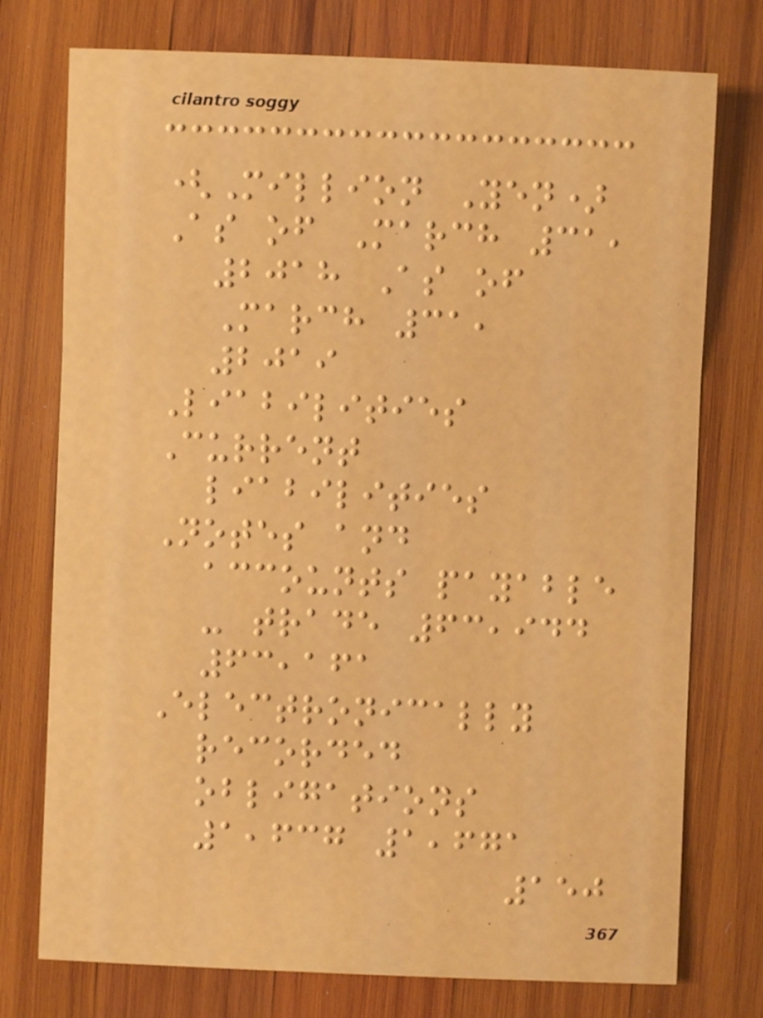(Million Yen)
As of March 31,
2018 As of
March 31,
2019
Liabilities
Current
liabilities
Notes and
accounts payable
- trade 63,944
63,161
Electronically
recorded
obligations
1,637 1,671
150
